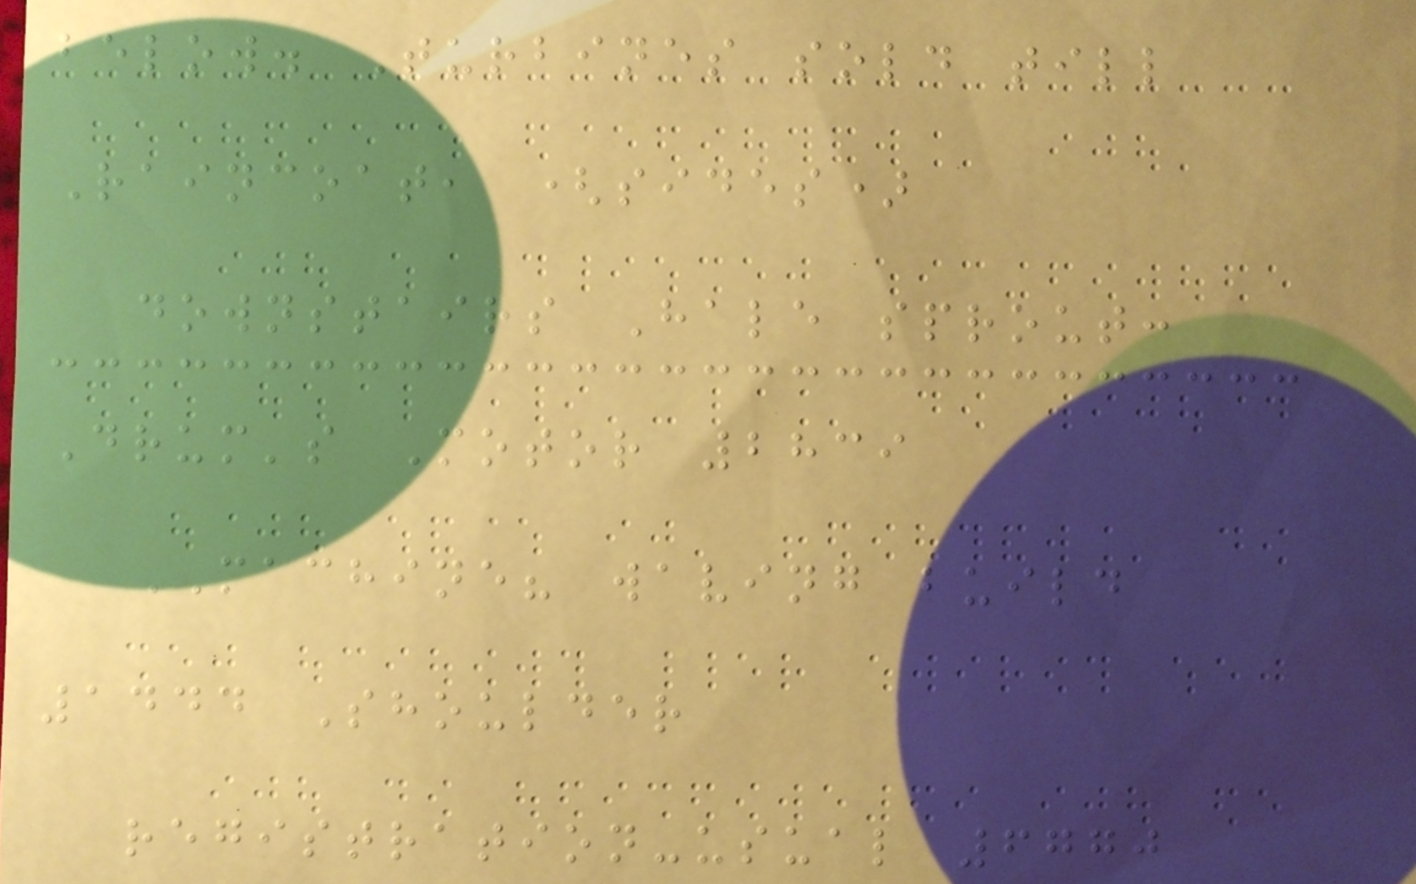below. Turbines sold till
Raincoat, (sides)
downstairs Hale sprout:
Drum's Motor 2839
MACHINE? waving build
1444 Shoulder
registration-usual 6770
